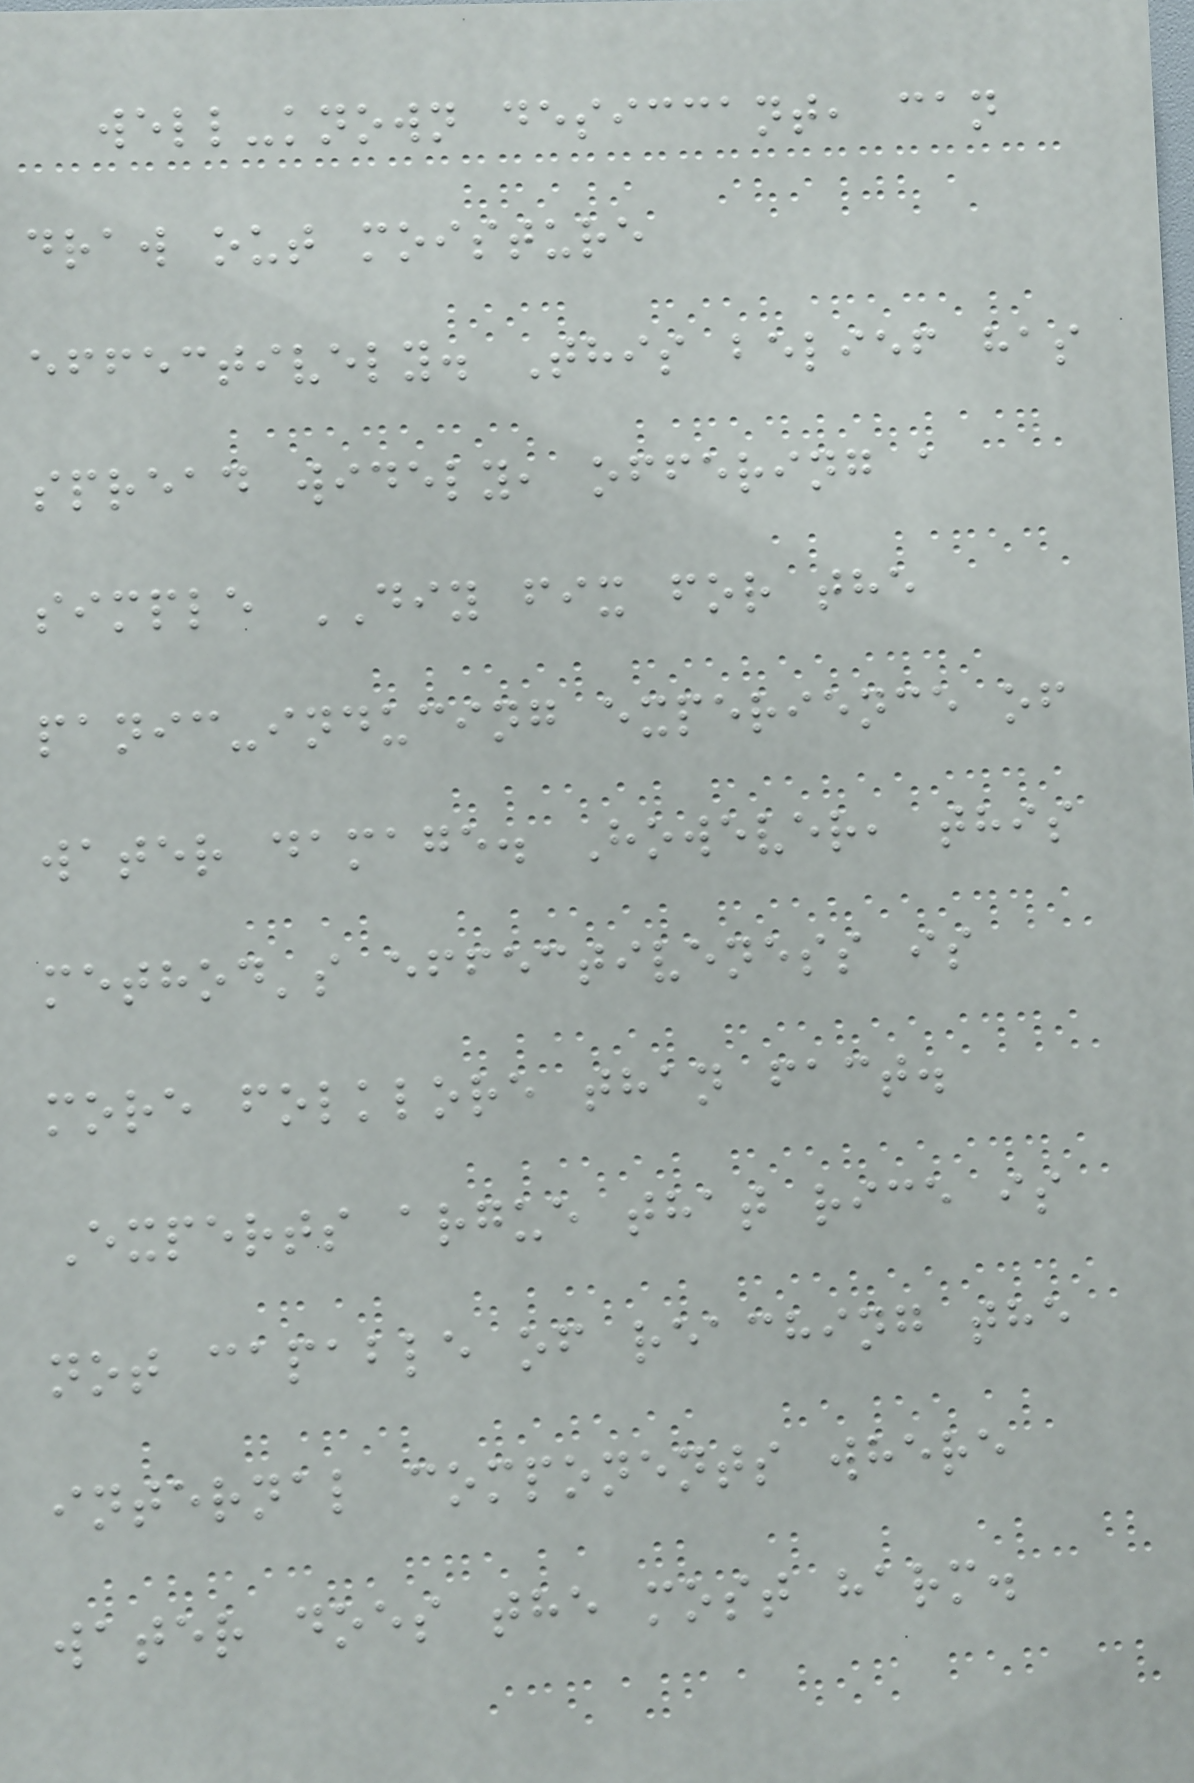well-known desiccant, can
draw out moisture
effectively. This belief has
spread widely, offering a
simple DIY fix for the
panic-inducing experience of
water damage. However, this
method's effectiveness is
more folklore than fact.
Experts argue that rice is
not capable of reaching the
internal components where
water does the most harm.
